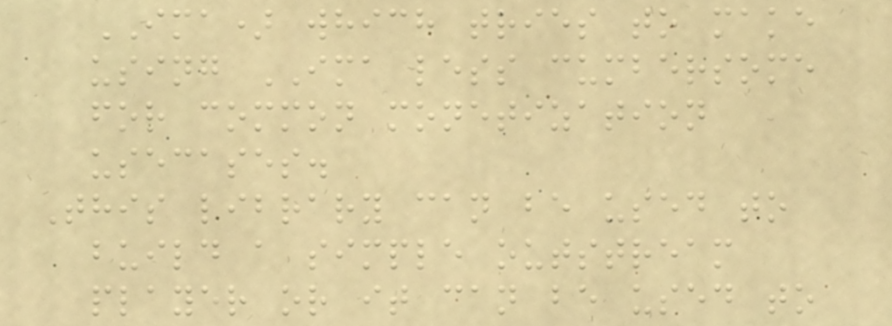IMA) which tries to make
using IMA less cumbersome
for common monetization
usecases.
This library can be used to
build a simple outstream
player or it can be used to
